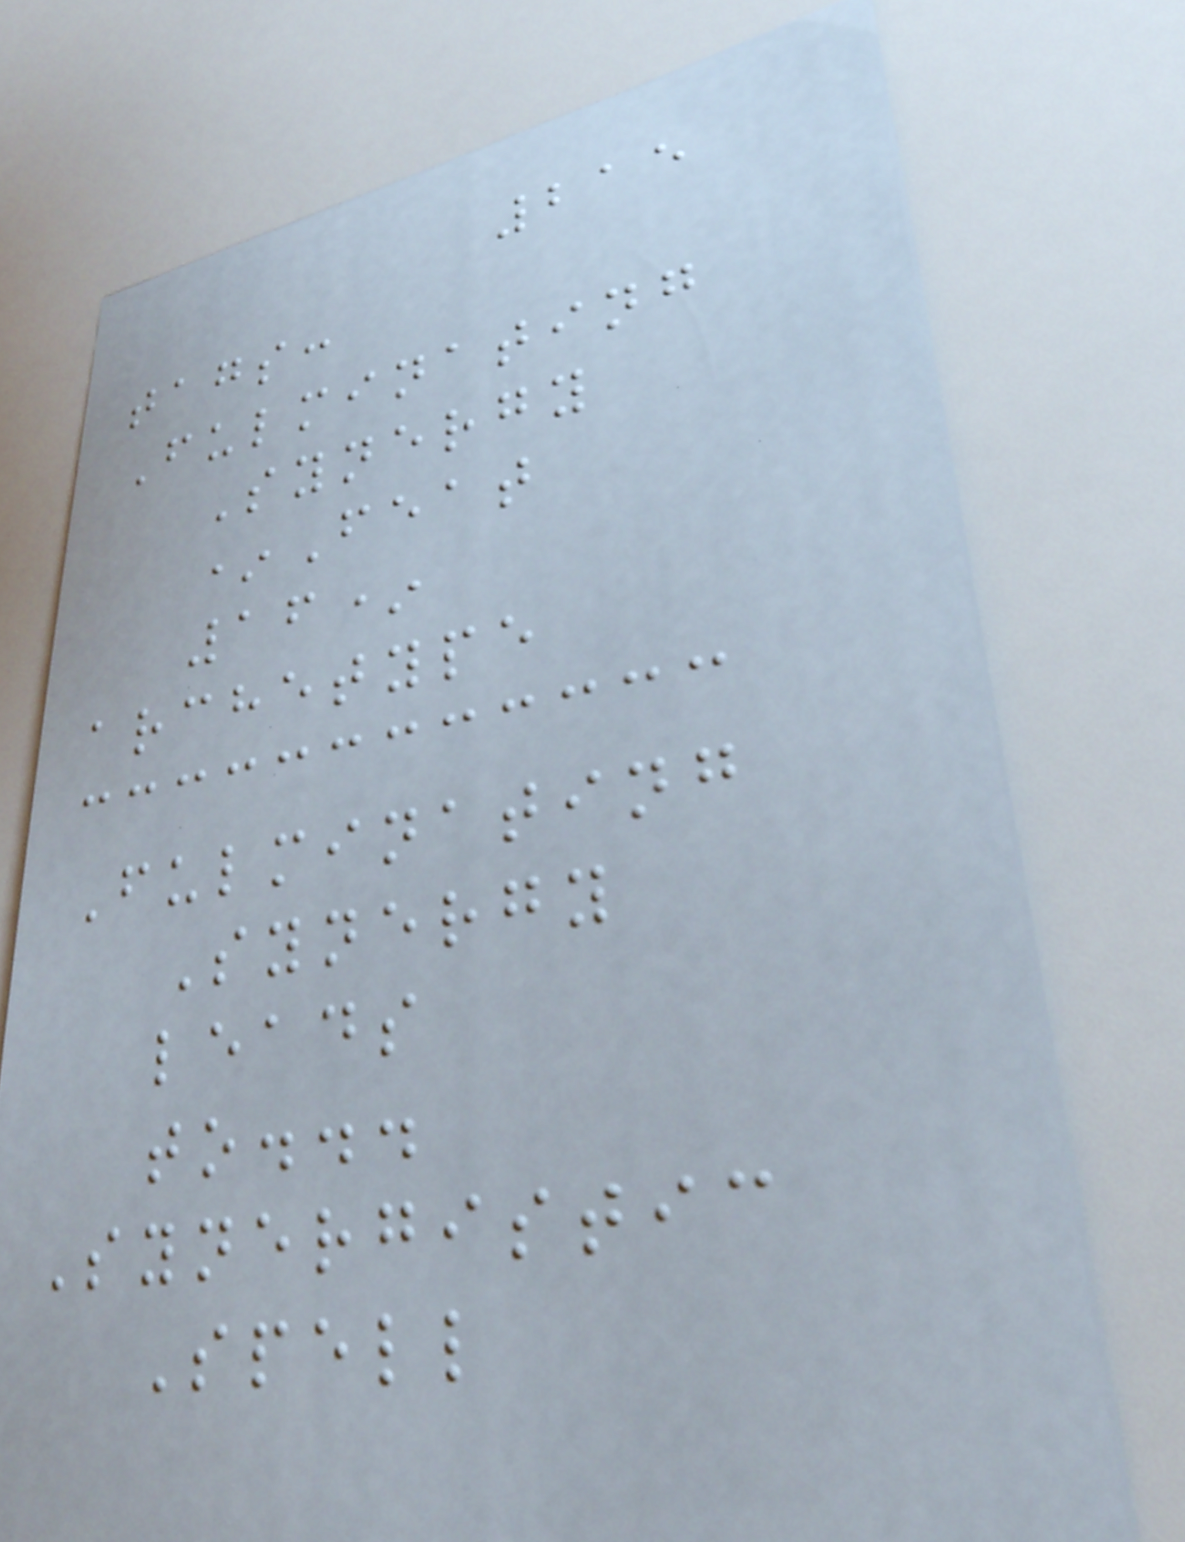215
tags:
Fulminating
Synergy
*Feat
16*
archetype
Fulminating
Synergy
leads
to...
Synergistic
Spell
